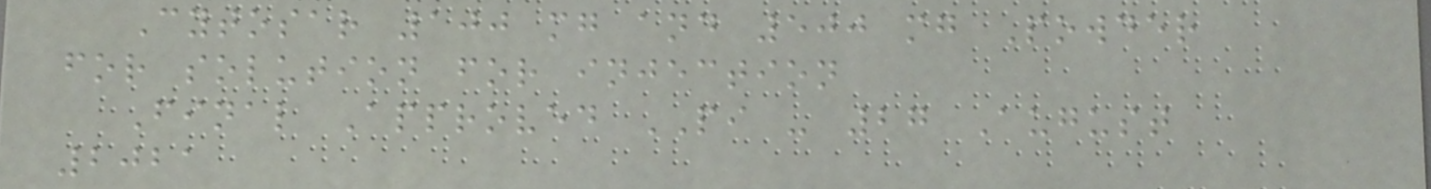Cytosar 100 mg and 500 mg Powder
for solution for injection
Final Approved PI - 27 August
2021
